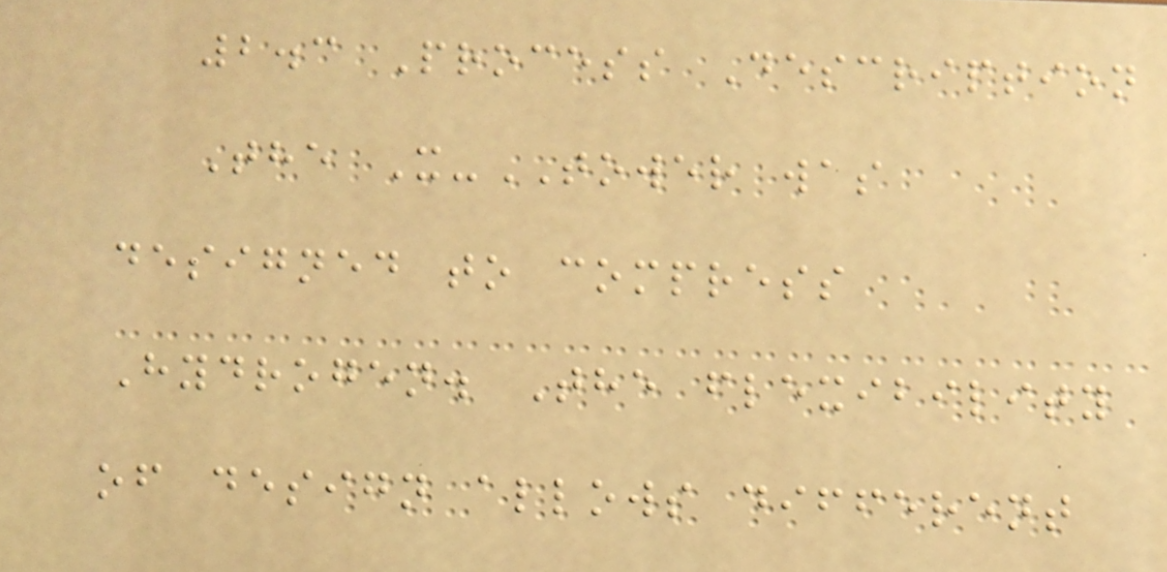2.3 Process Description
The X-TOWER was
designed to compress
Hydrogen. The flexibility
of design allows different
